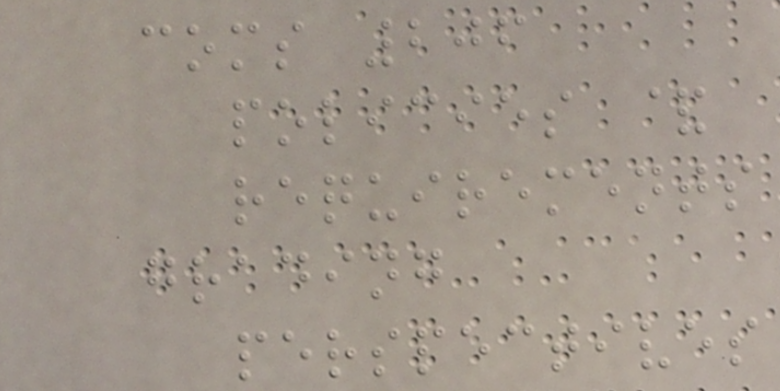coms 206
policies &
requirements
grading
perspectives
